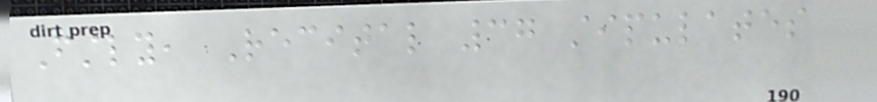Firstly, Recital 37 stipulates
